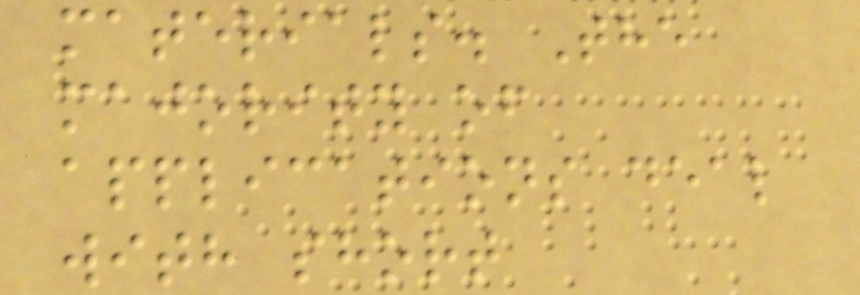materials. The
majority of
applications deal
with short
